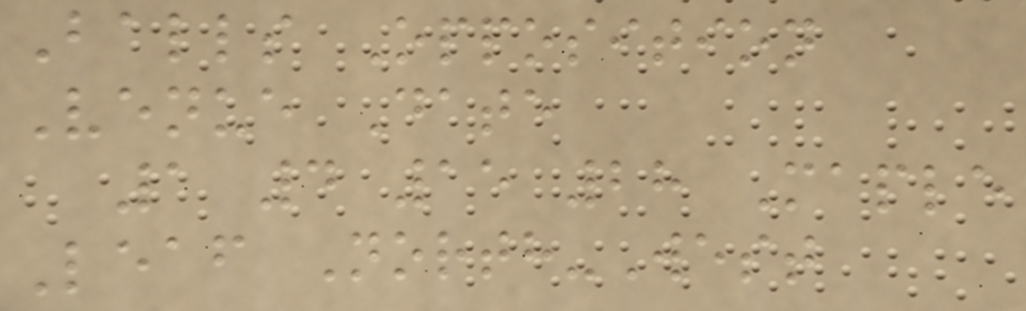Balls Opposition
Venue Date
1 4 15 28 Maple
Leaf North-West
